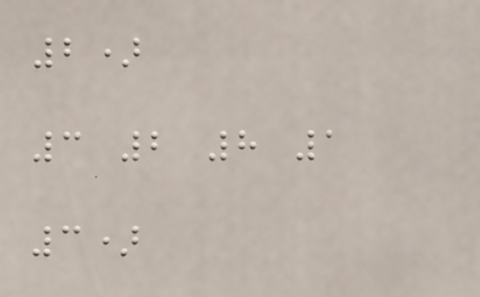2)
3 2 8 1
3)
